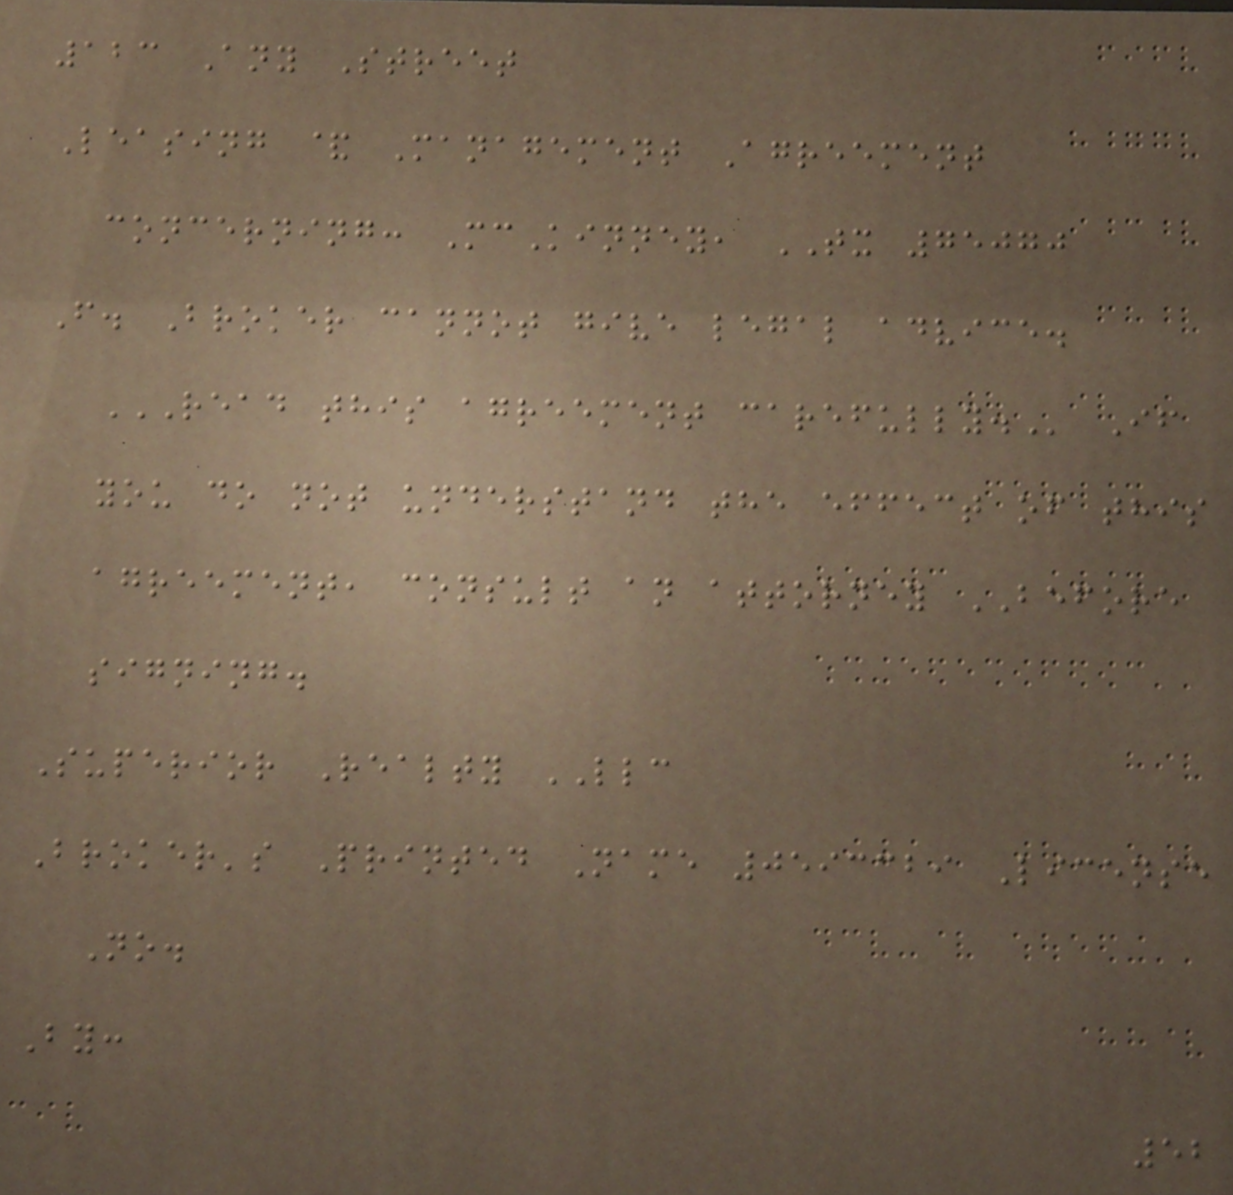123 Any Street
Leasing & Management Agreement
concerning: McKinney, TX 75070
F. Broker cannot give legal advice.
READ THIS AGREEMENT CAREFULLY. If
you do not understand the effect of this
agreement, consult an attorney BEFORE
signing.
Superior Realty LLC
Broker's Printed Name 0593329 License
No.
By:
52
